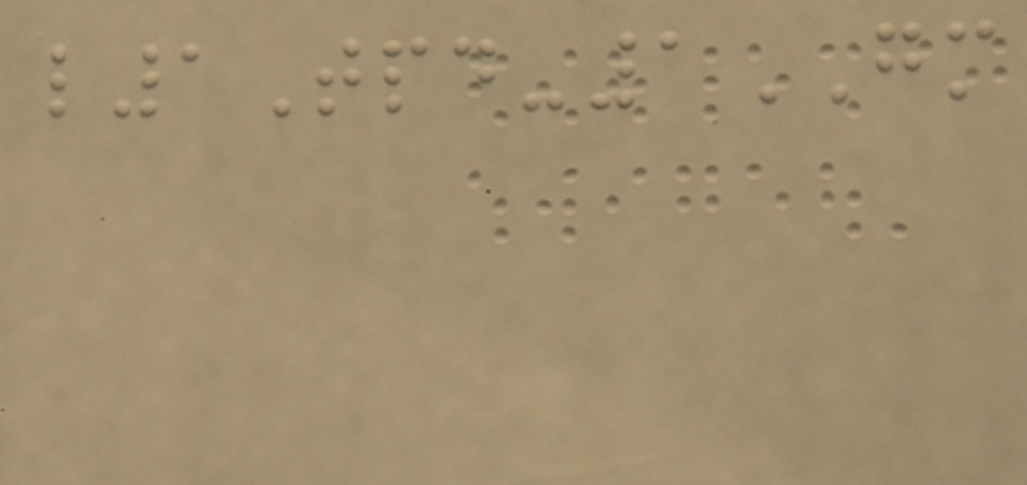l1Tpd-1GM
